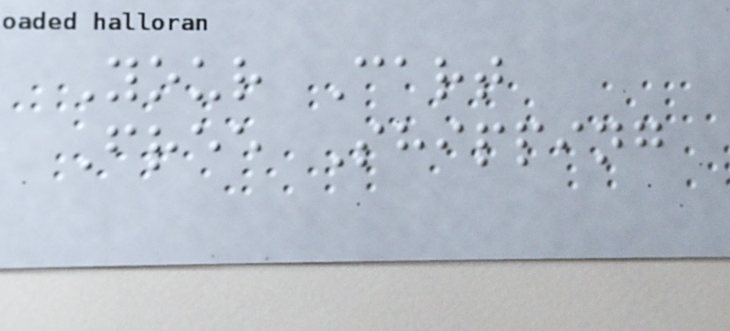Your Cart
Free Shipping
